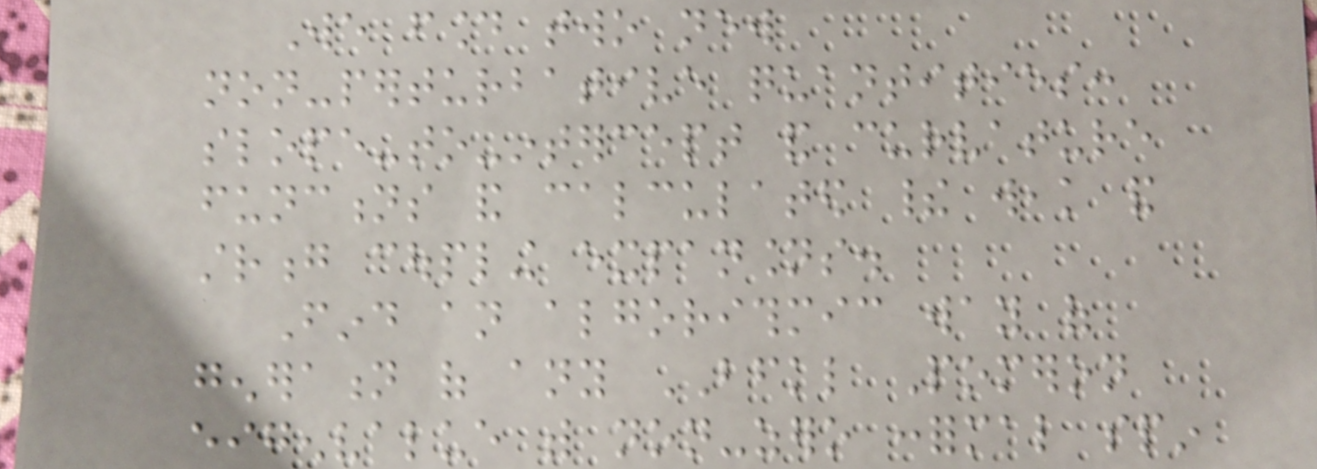We found two new
non-perturbative quantities:
slope-to-intercept and curvature
functions and calculated their weak and
strong coupling expansions.
Find an algorithmic way of
generation of any BFKL Pomeron
eigenvalue with non-zero conformal spin
